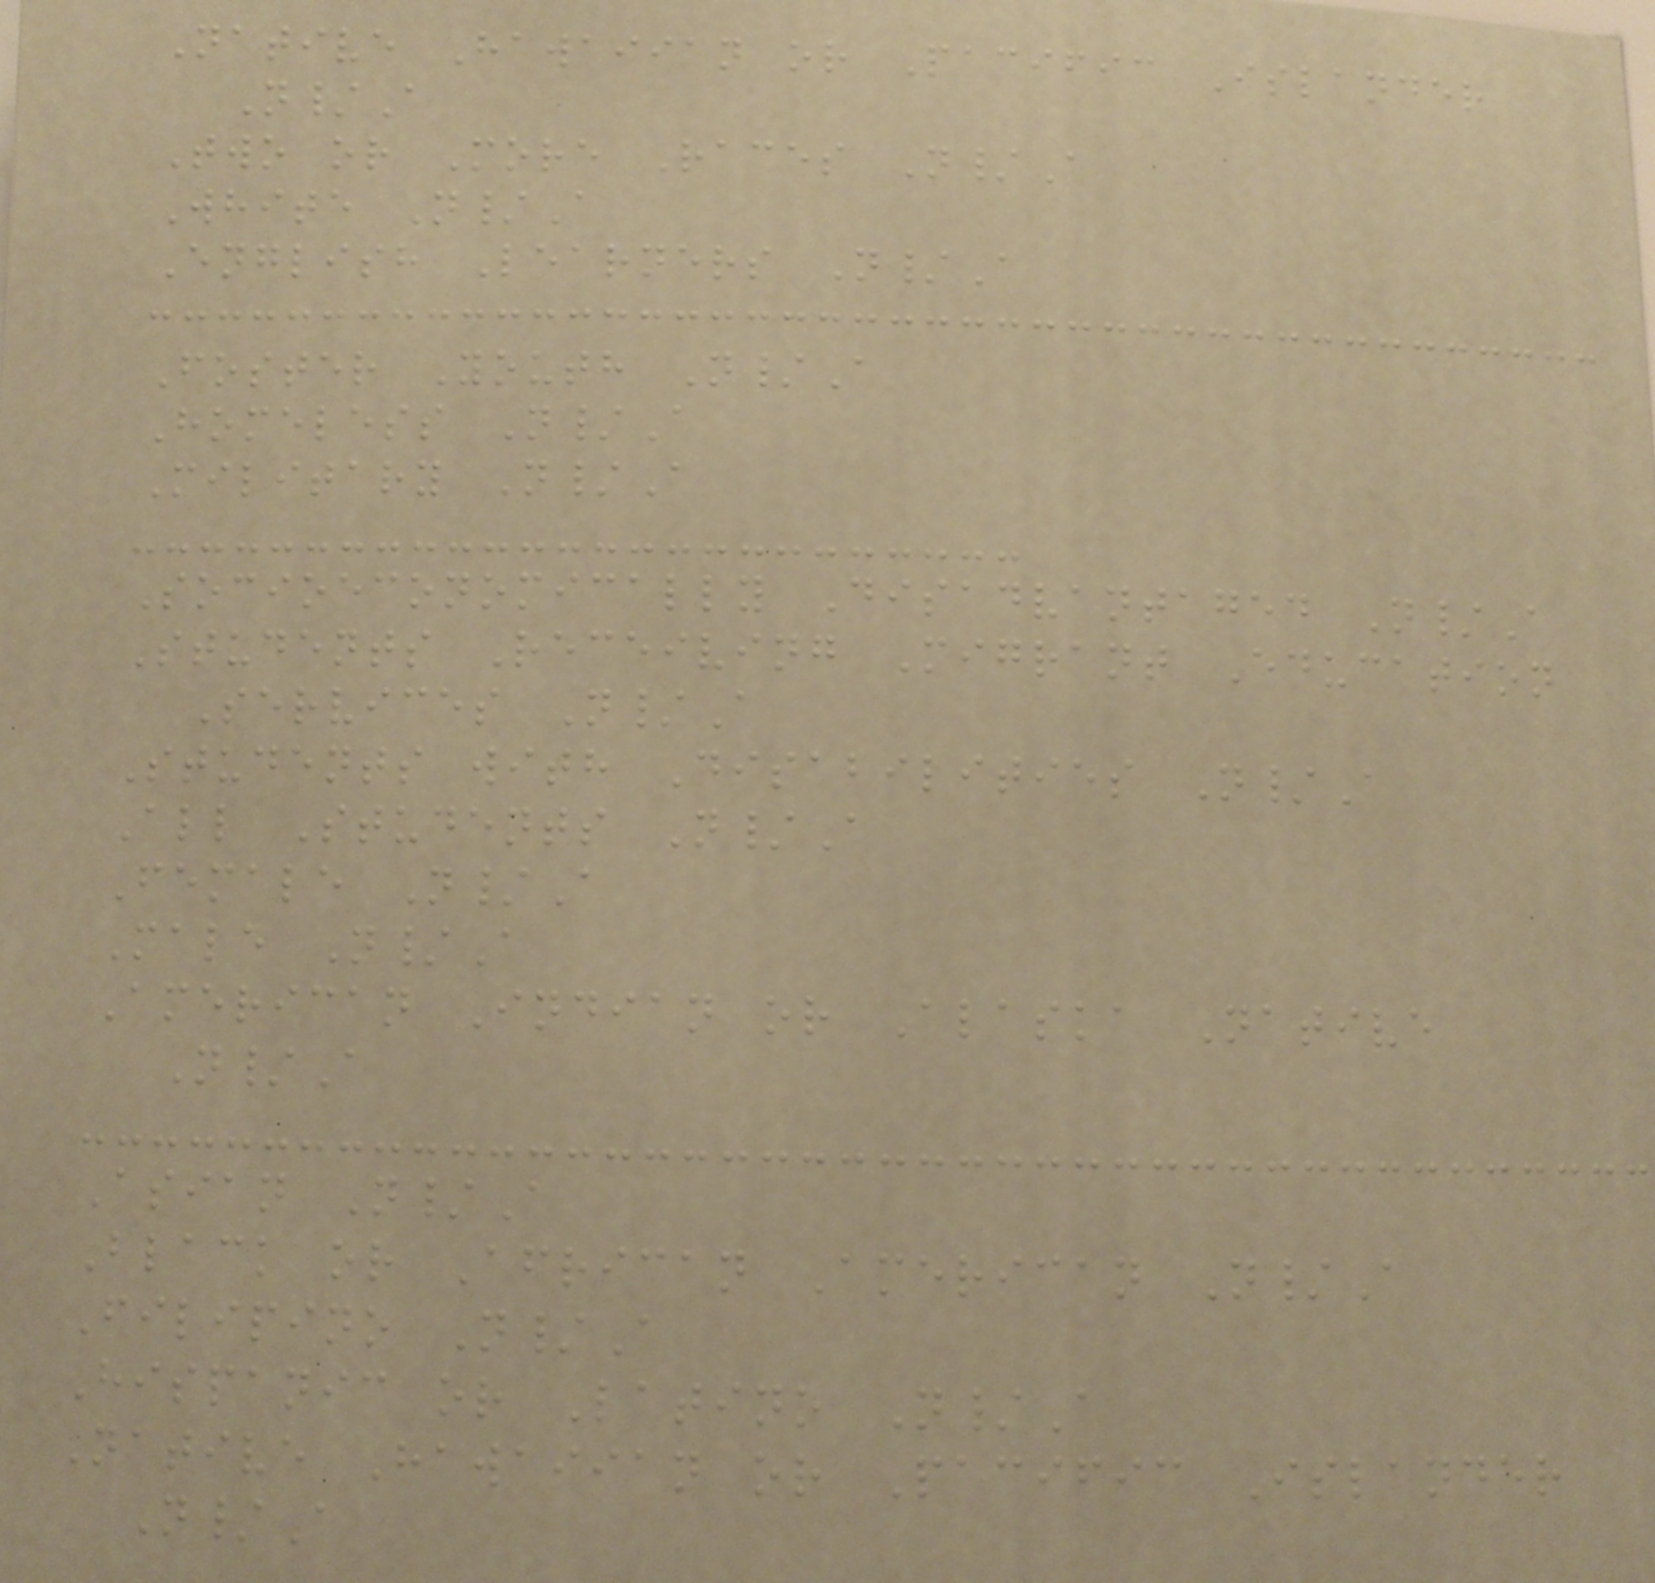Native Hawaiian or Pacific Islander
N/A
Two or More Races N/A
White N/A
English Learners N/A
Foster Youth N/A
Homeless N/A
Military N/A
Socioeconomically Disadvantaged N/A
Students Receiving Migrant Education
Services N/A
Students with Disabilities N/A
All Students N/A
Female N/A
Male N/A
American Indian or Alaska Native
N/A
Asian N/A
Black or African American N/A
Filipino N/A
Hispanic or Latino N/A
Native Hawaiian or Pacific Islander
N/A
